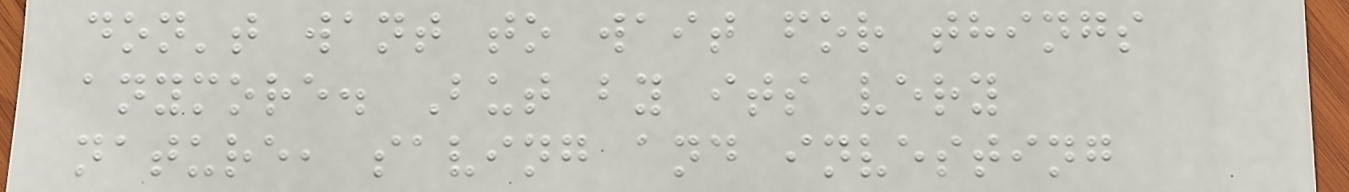don't want to wait for things
anymore. But by its very
nature, saving and investing
